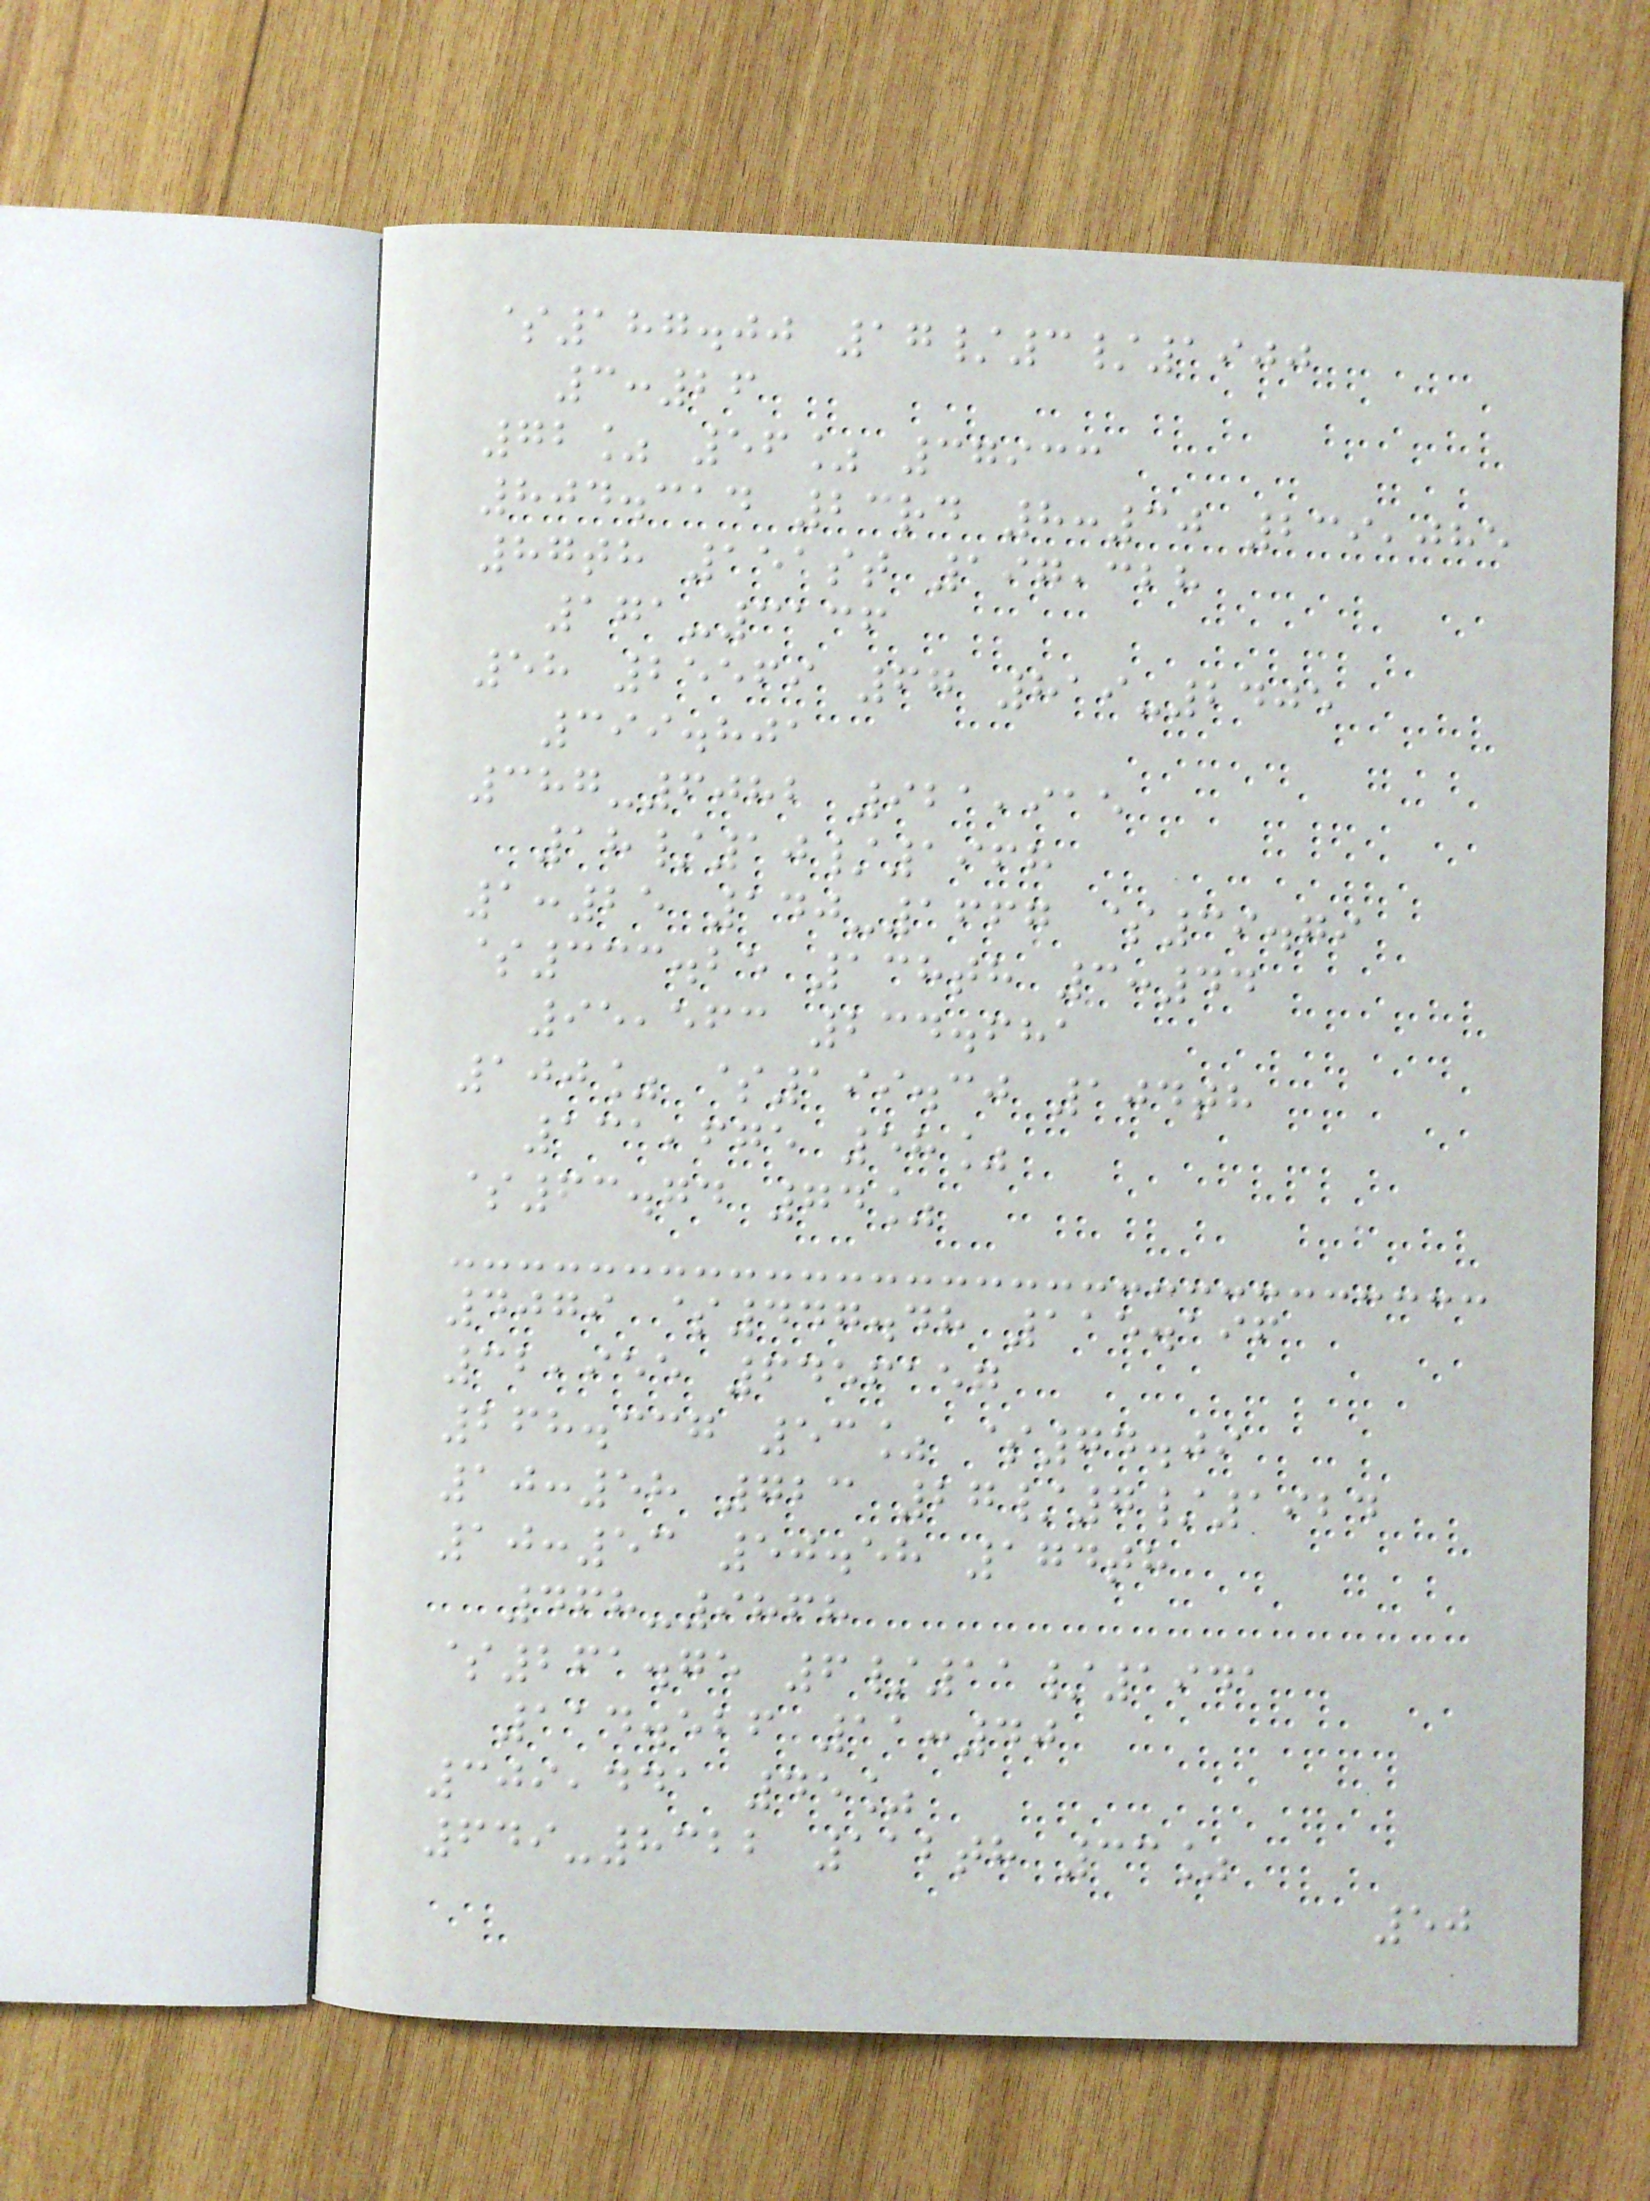$187.00 17/3/1900
3:26
72% 56% 37933
804.314 23rd 8:30 239,085
87th 151st 197,328
171-3136
58 25569 67 819-2405
399.801
387-6082 921,915
18/10/1968
1:25 140-1667 $39.79
$333.25 138th 3:44
95,563 234.681
100% $199.30 104th
131,675 58%
$63.74 74%
4079 $447.48 115.196
32,955 6456157
268.337 53% $74.09
10:58 723 27/7/1924
10:53 50.58 174th
468-9868
$261.75 6/11/1941
114.526 11:40
309,441 45%
649-8322 112th 33%
50
